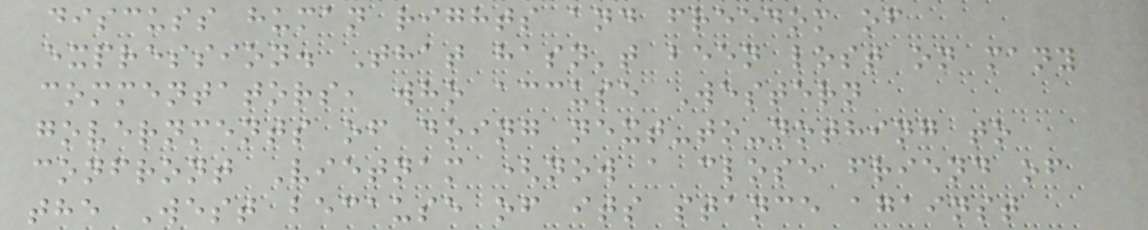discuss human rights and freedom of
expression. That hasn't been lost on many
commentators, who accuse Western
governments of doing next-to-nothing to
confront Vietnam (now a close friend of
the West because of its stance against
